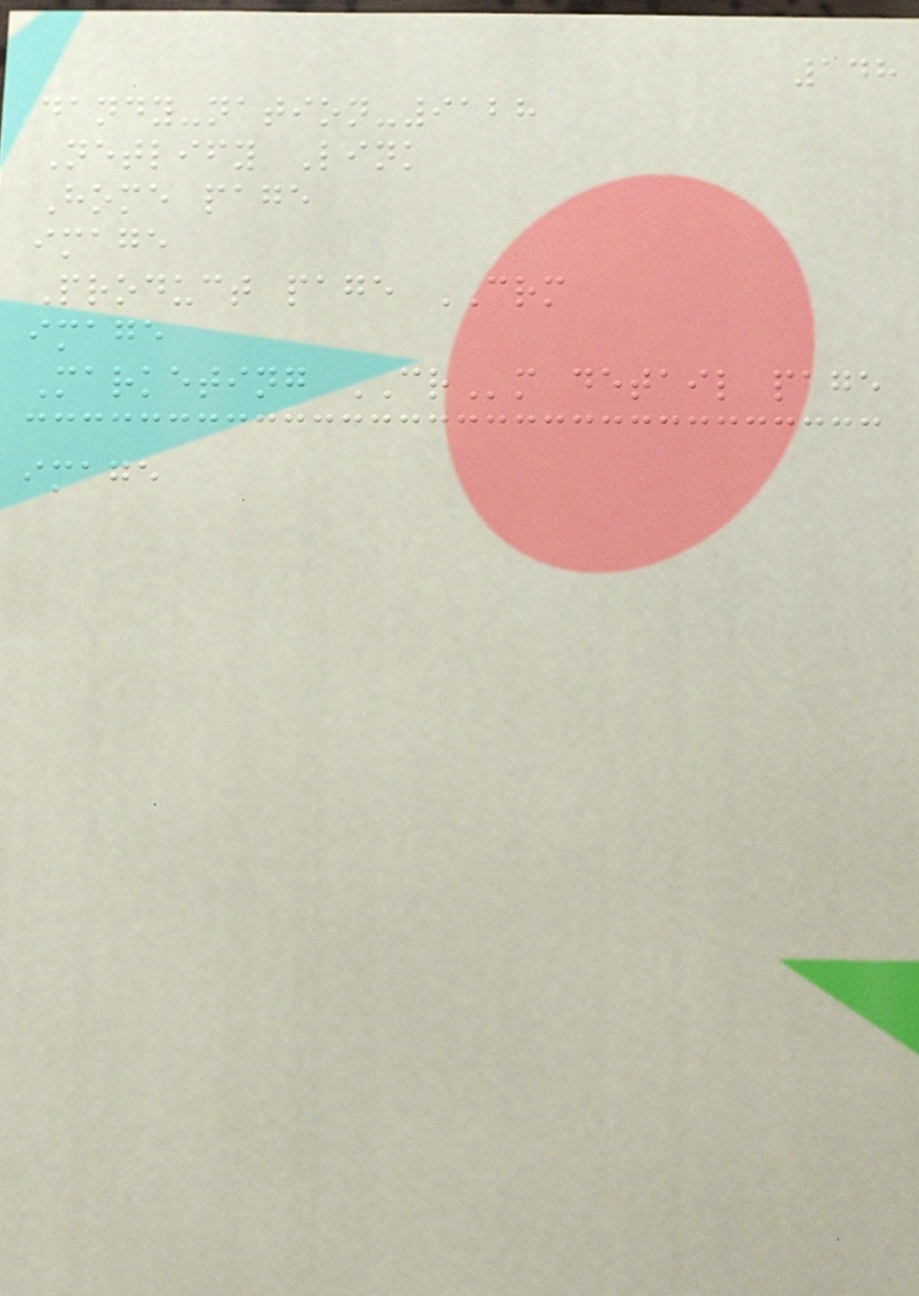148
dandy-nation-9128
Netlify Link
Home page
image
Product page CRM
image
Marketing CRm detail page
image
